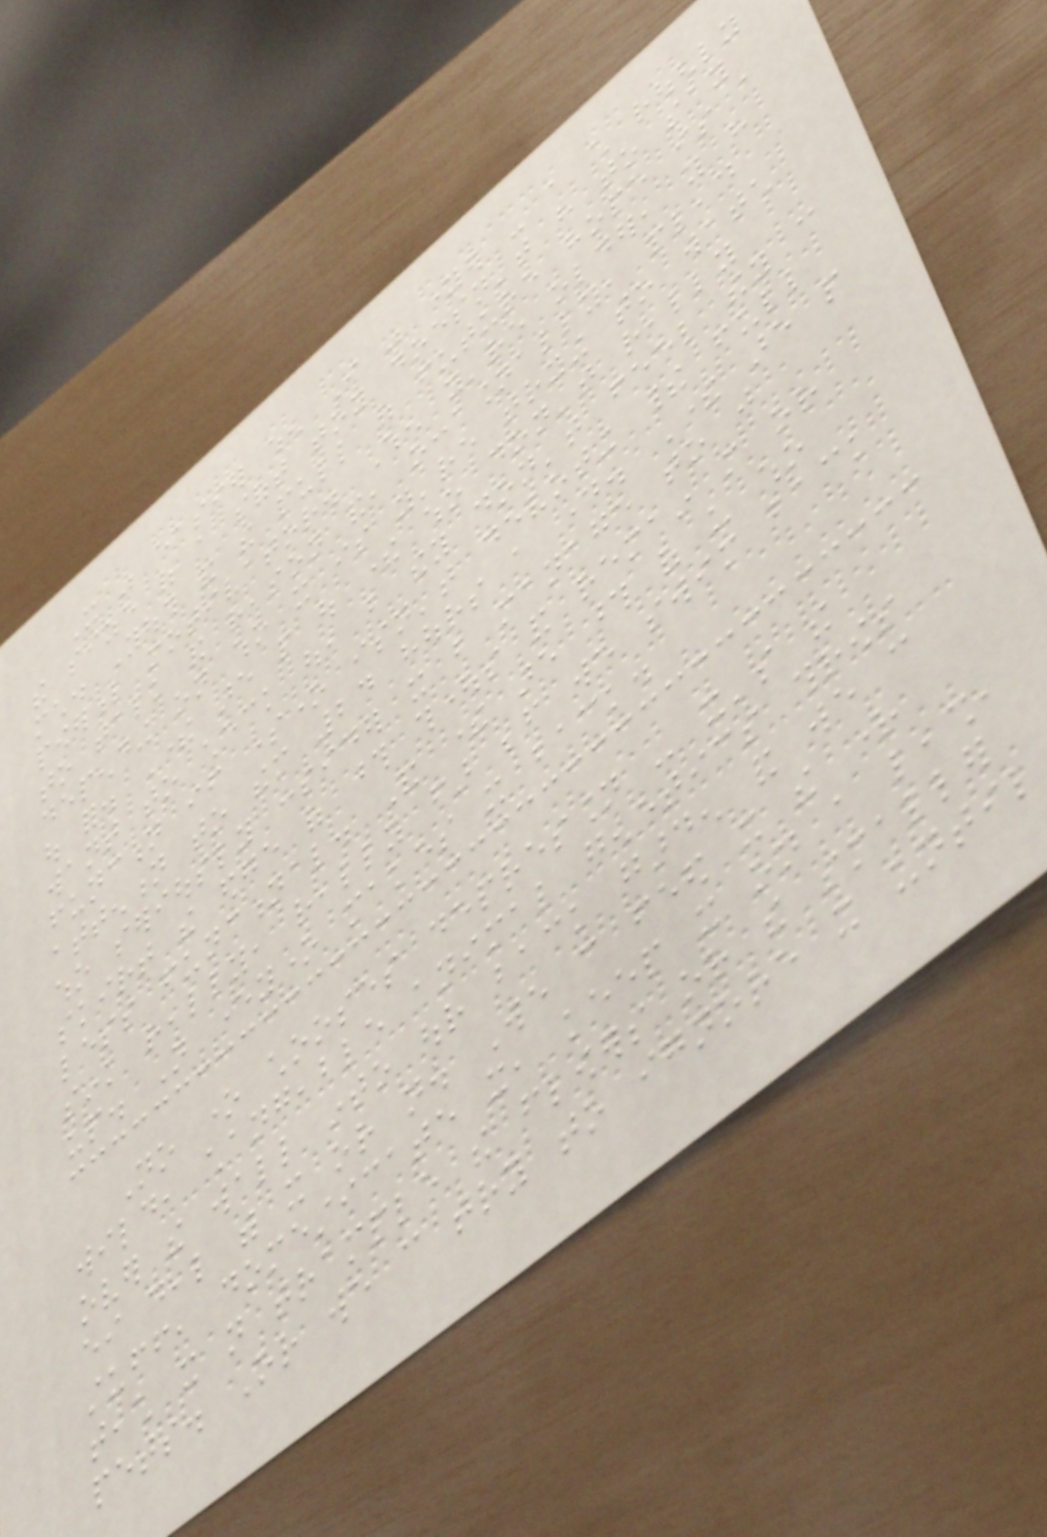It was easier when I was younger - a child roughly
the size of a soft toy doesn't have to say
much. Youth and the pull of future hope is a
powerful motivator. When you're older, you have
to talk and reason and, occasionally, plead
depending on who it is you're trying to watch
out for. There are people out there who don't really
want to check out, but they don't feel they can
function if someone isn't devoting their full
attention to them 24 hours a day. There are people
who seriously consider it but manage to just
skirt the edge of those thoughts and remain more or
less functional. And there are those of us who
sink really, really far before we swim back
up. Not everyone makes it back.
No one chooses depression - it's the
wild, changeable animal genetics throws
over the wall into our back garden and we can
either deal with it or not. We can feed it the right
stuff, domesticate it, keep it on a leash,
teach it not trample the flowers or the smaller
pets. Or we can try to ignore it until
